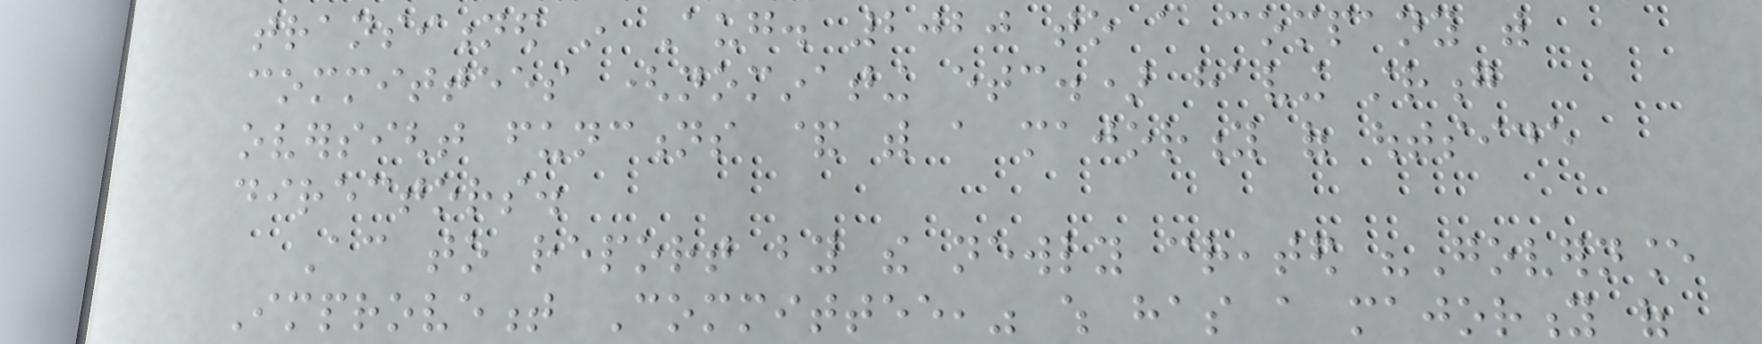transitioned in Aug. 2020 to a company with
committees (nominating etc.) having strong
oversight functions & with a majority of outside
directors.
According to report by the newly created "Governance
Improvement Committee," which has a majority of
